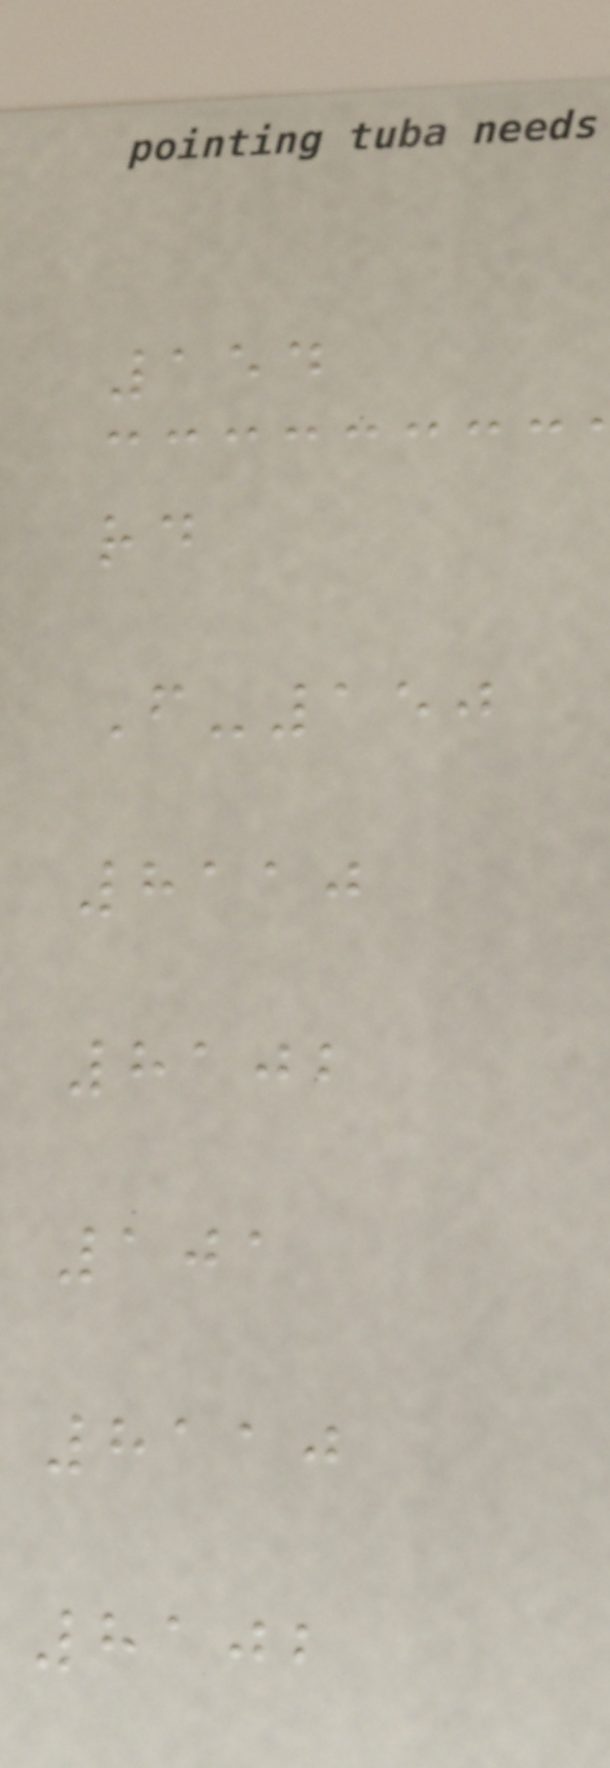154
rd
F-150
8110
8102
101
8110
8102
